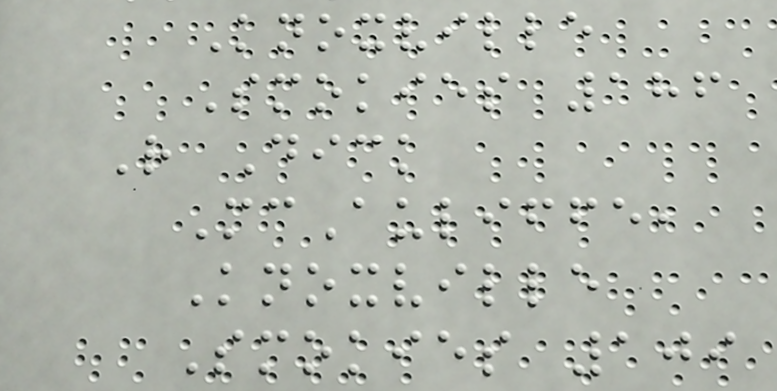Knoxville
Smokies 186
R Dick
McAuliffe,
Knoxville
Smokies 109
